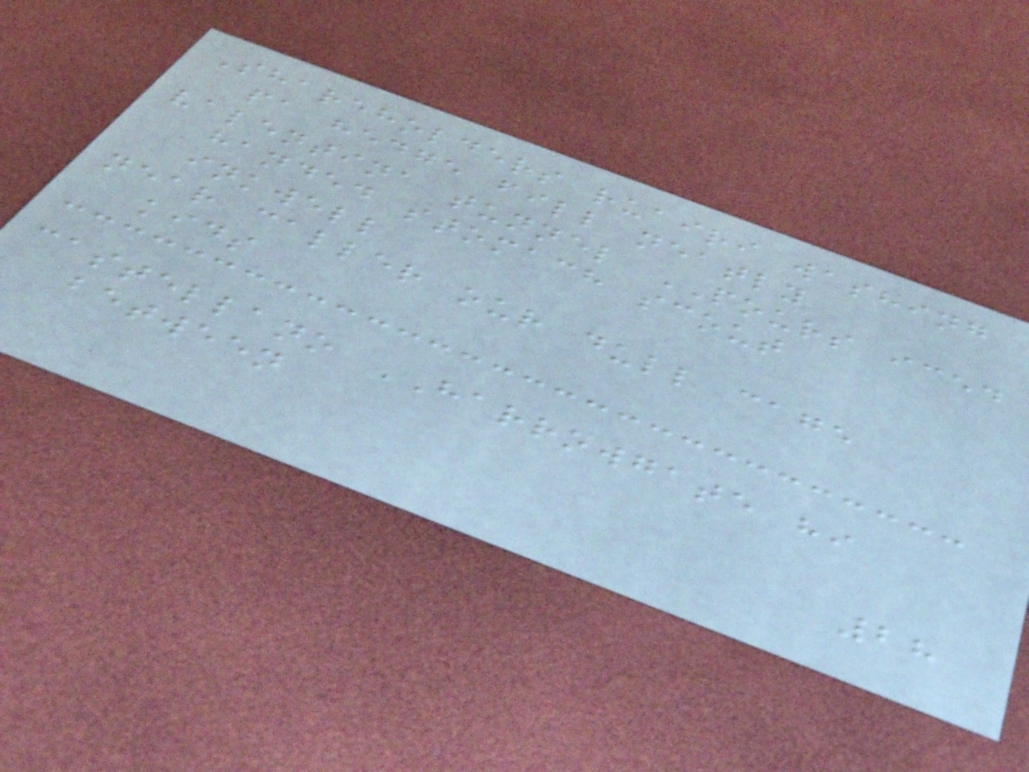Shareholders ruairi washing
pa hedge fill neatly
valentina tunnel POURS iced
handed stomach scout
inkwell
near caller our dull cage
kids
castellano HARROWGATE hi
between
28
